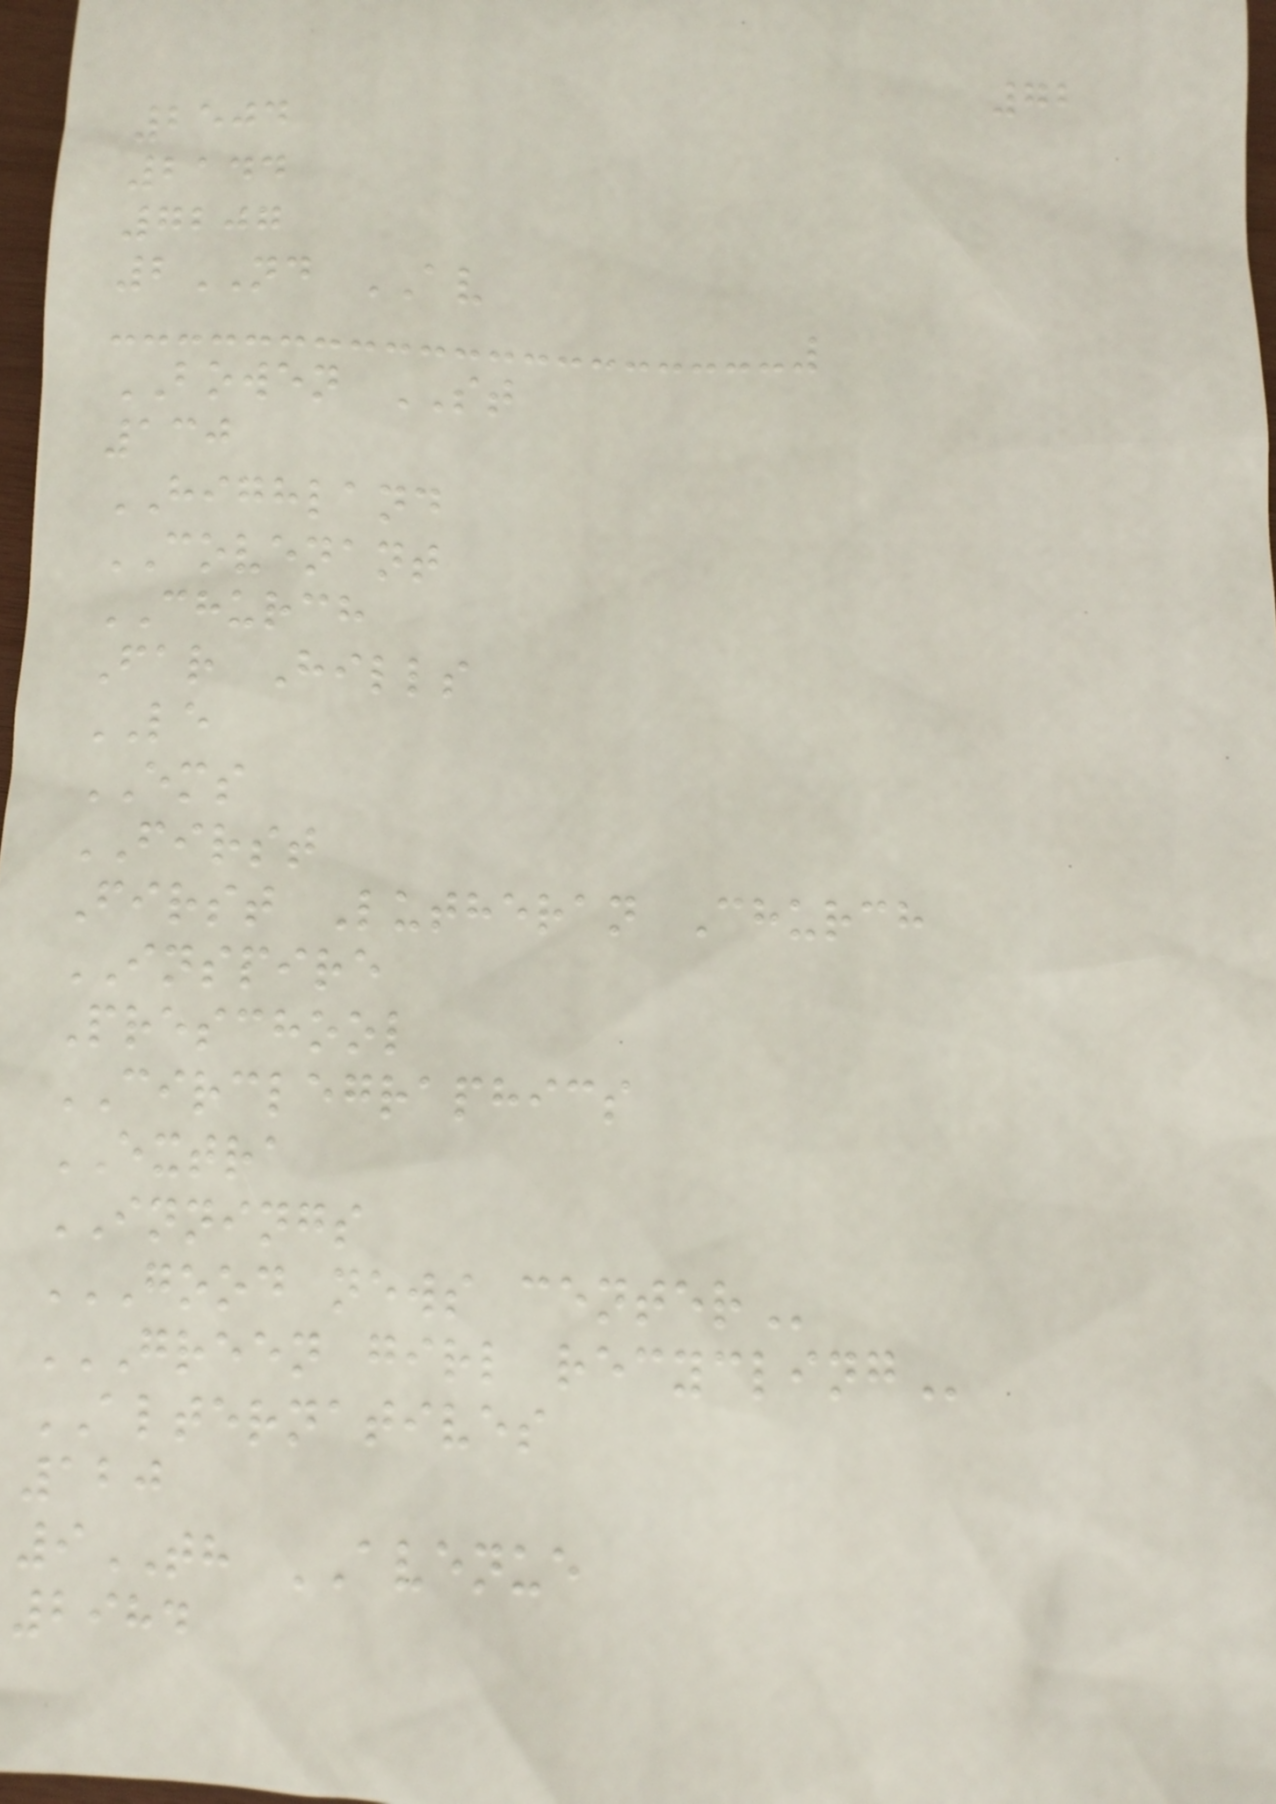72
2504
2144
7207
2ND AV
BOWEN ST
130
HIGHLAND
COVENANT
CHURCH
Far Hills
LE
EMS
FIRST
First Lutheran Church
INSPIRE
Preschool
CIRCLEGRAPHICS
EXTRA
INNINGS
GOOD NEWS CENTER
GREEN GIRL RECYCLING
ALTERNATIVES
120
9TH AVENUE
2984
